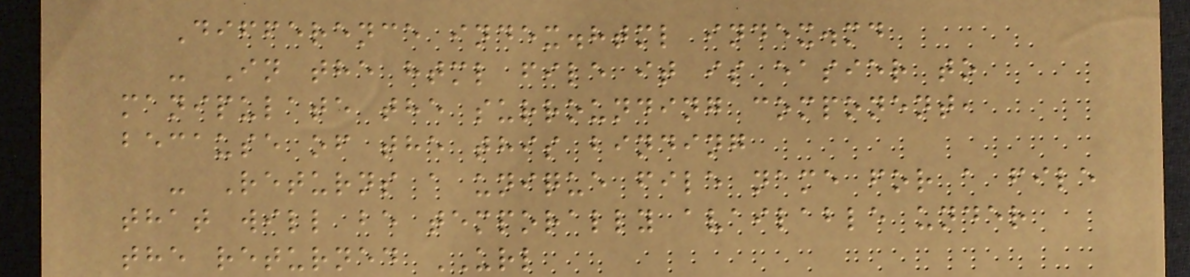Difference index.html index.md
- In the html file it is easier to
manipulate the surrounding component,
because of the this binding
- Returns a unique file name for a file
that will be temporally available under
the returned URL
